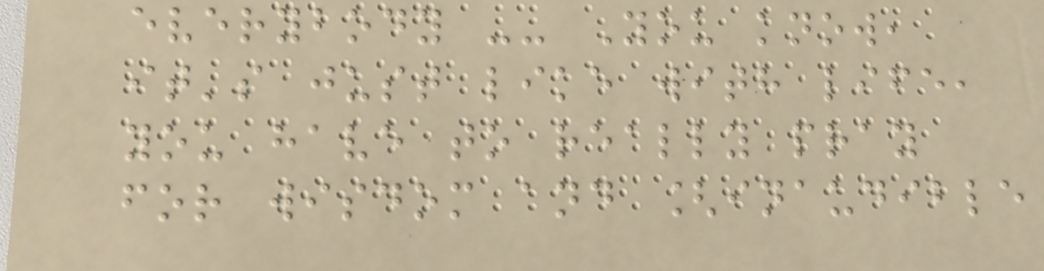everybody -- You know,
it's just like with life,
you have to really pray
for wisdom and [inaudible
